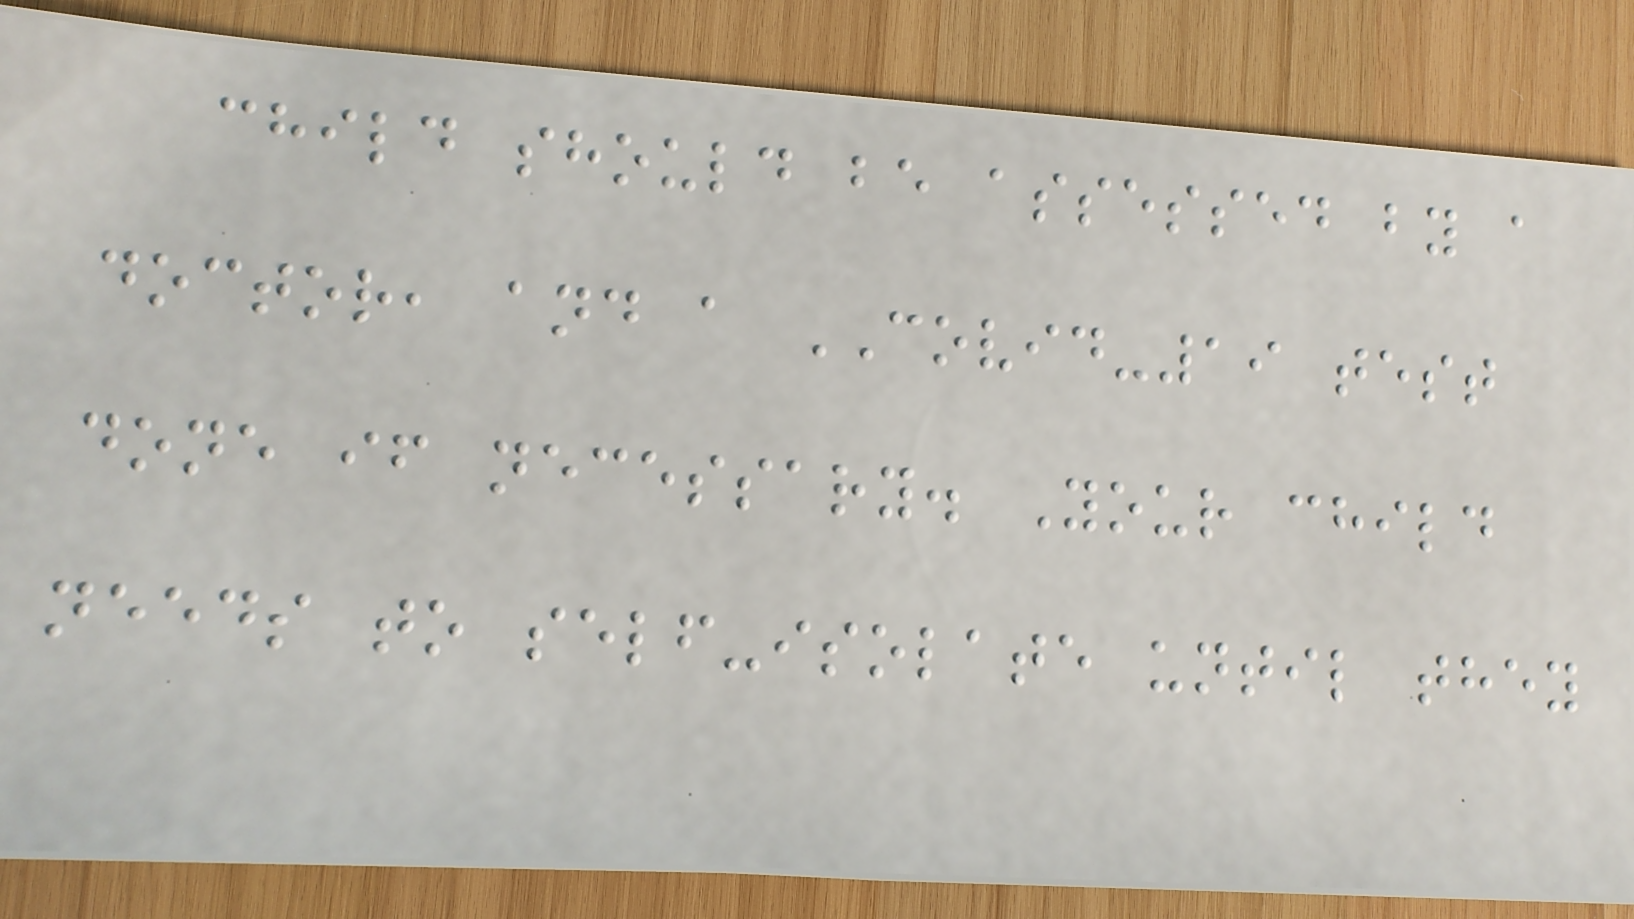child should be assessed by a
doctor, and a COVID-19 test
done if necessary. Your child
needs to self-isolate until they
